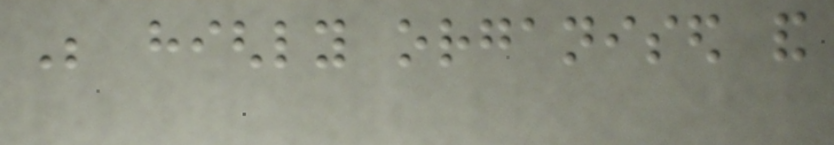Be highly organised and
